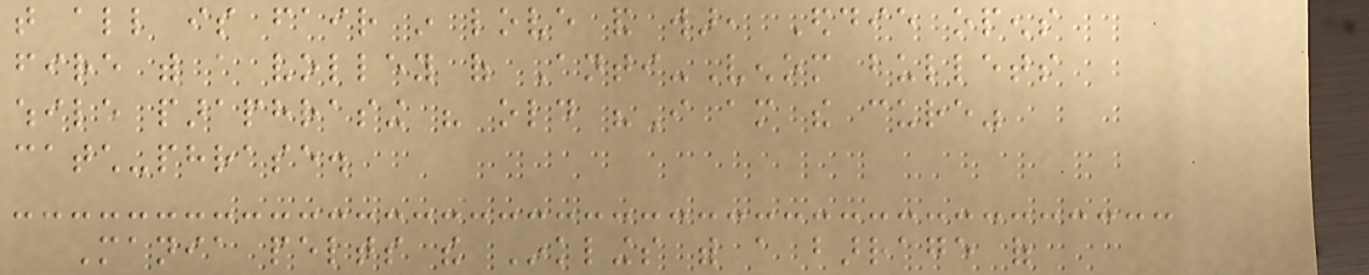that all is fair in love and war, Eddie opens
fire with a volley of Anti-Venom bullets
while paraphrasing his old "I am the cure"
catch-phrase.
Mania pelts the Inklings with a barrage of
